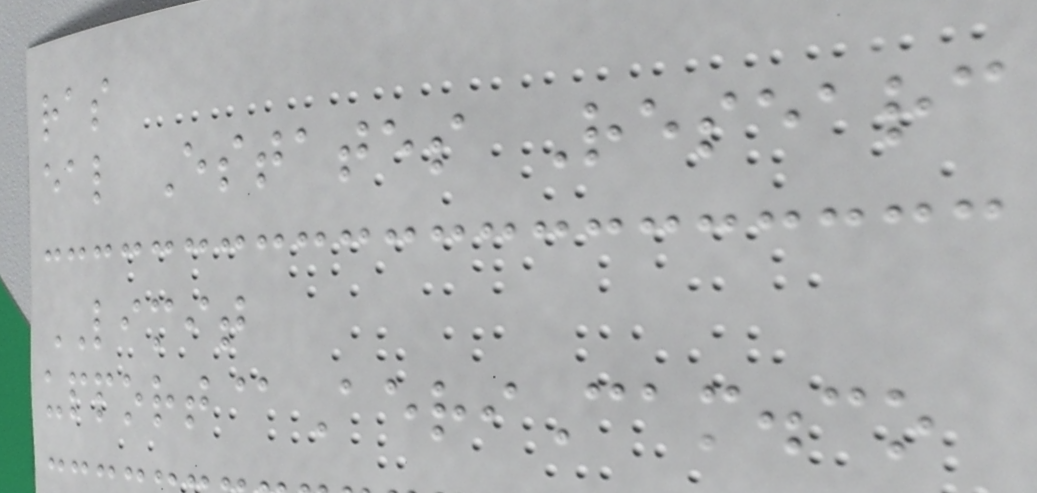ras
eal Estates Researc
LIMIT
upport@AeriCam.co
